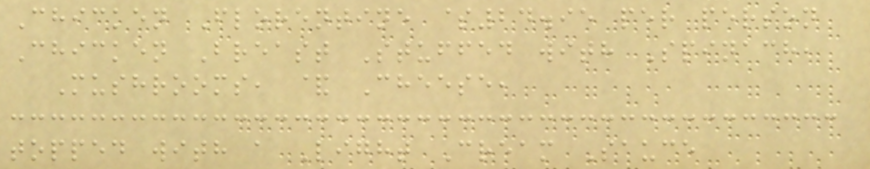Chicken Florentine $24.95 per person
Chicken Breast Stuffed with Spinach,
Mushrooms, & Cheese,
topped with a Light Cream Sauce
